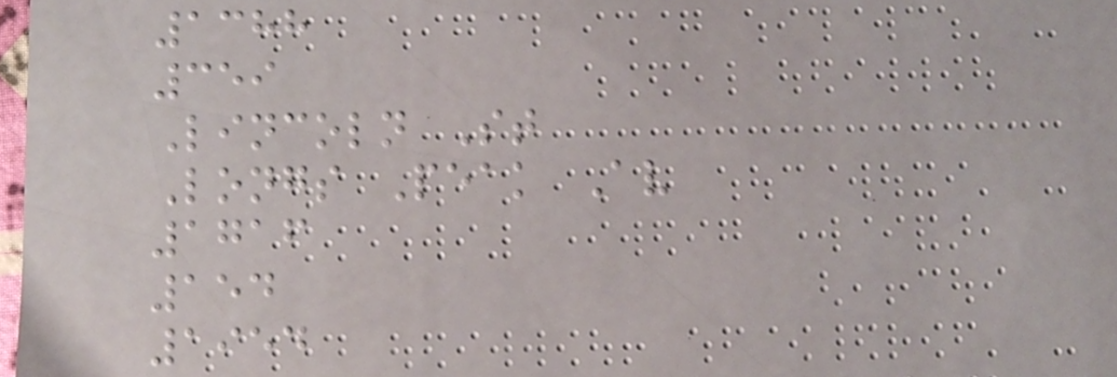1388
359
Lincoln St
Longs Peak Av
1716
154
1954
